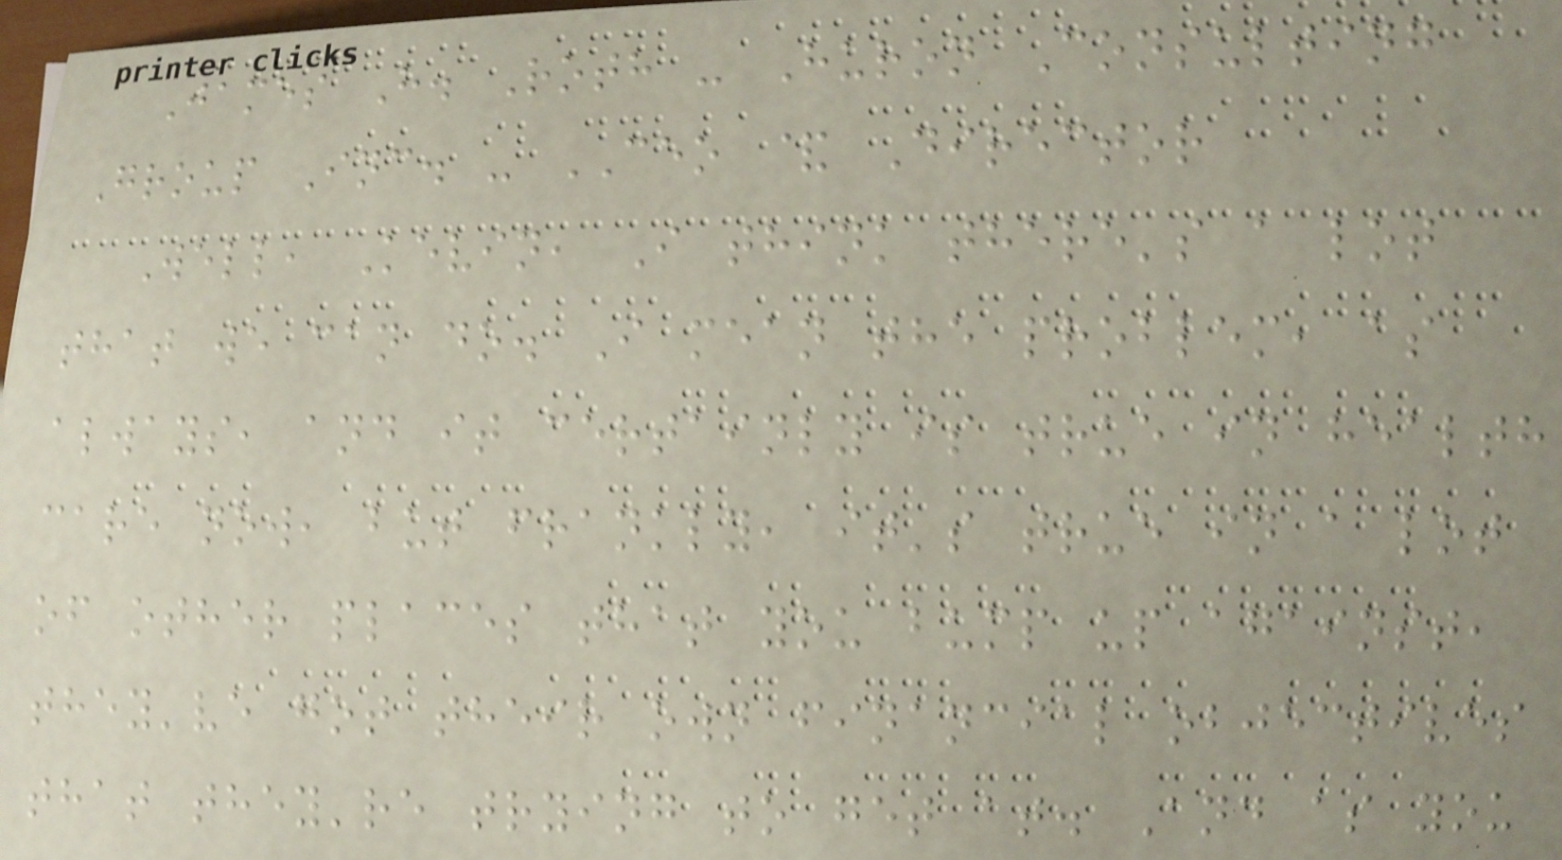James H. Roth - Huron Consulting
Group Inc. - CEO & Director
Well, Kevin, I think there's a lot
that we can do. I mean the problem, as
always, and it certainly is true in health
care now, but frankly, it's true in a lot
of other places that you bump up against,
they've got their own financial objectives
that they're trying to get at. And as you
